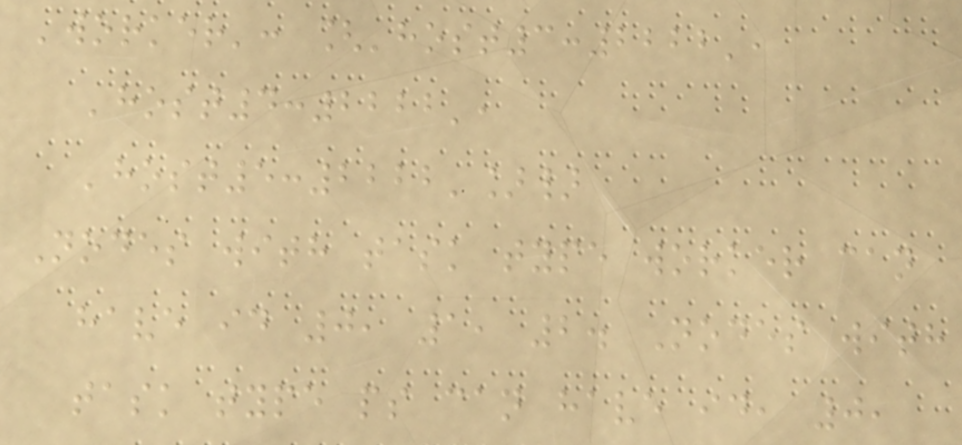'worker': ['host3:2222',
'host4:2222',
'host5:2222']}
Nodes with task type worker can
have id 0, 1, 2. Nodes with
task type ps can have id, 0,
